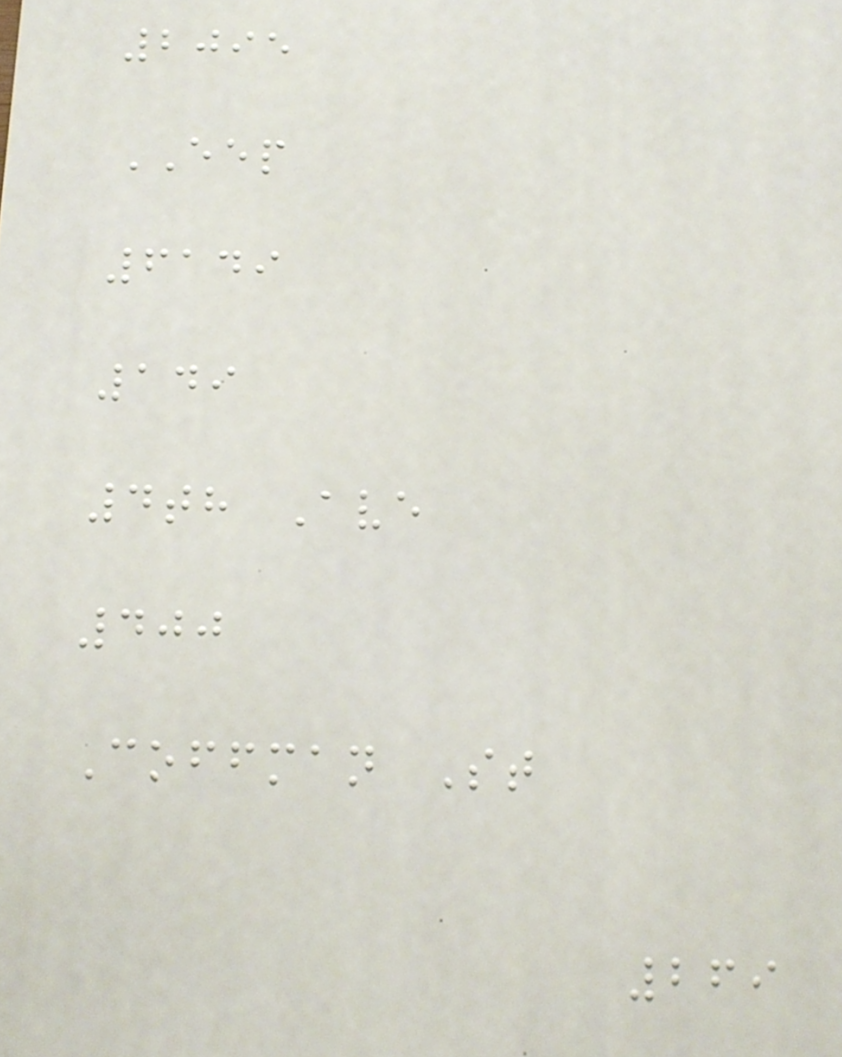2095
EEP
6149
149
4th Ave
400
Coffman St
269
